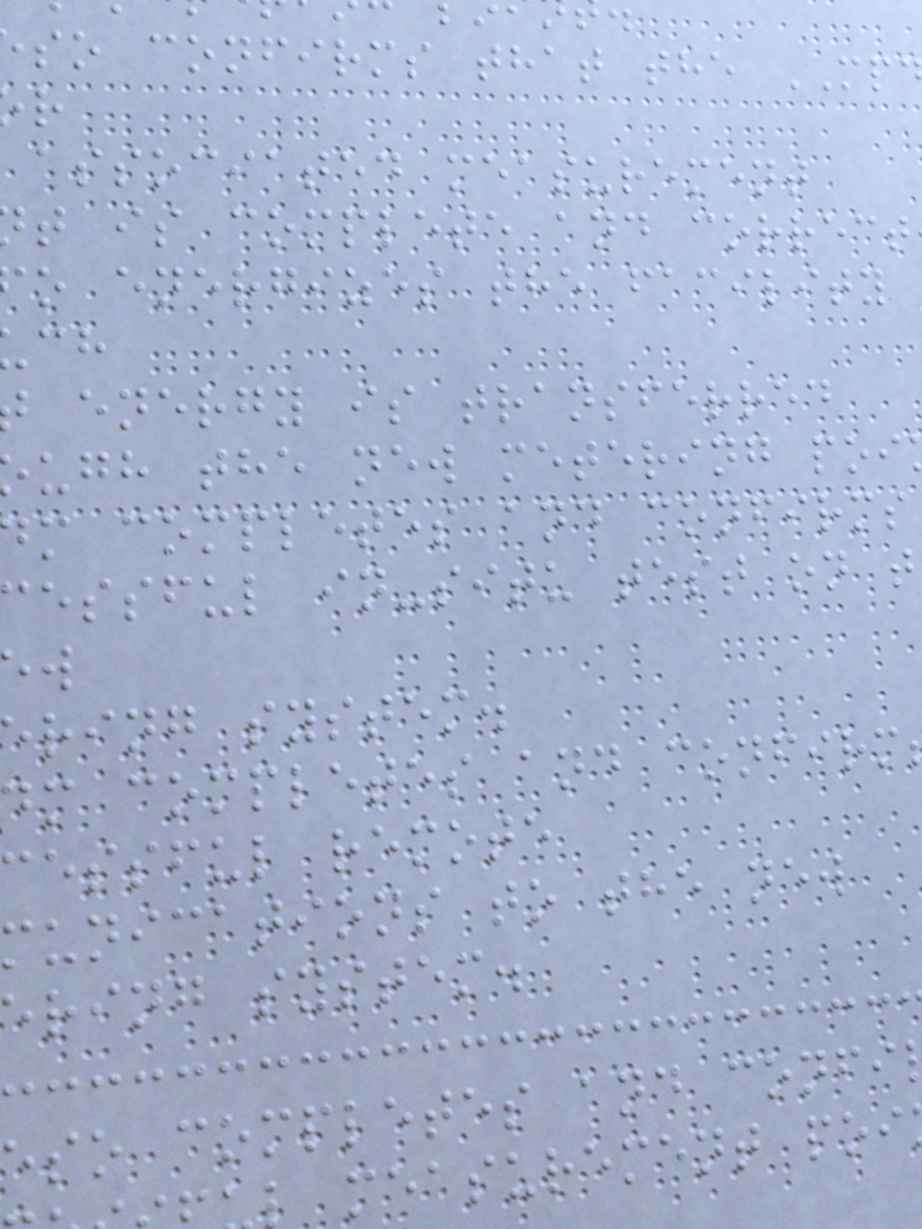so confirms that the MP
associated measurement
t is complete and correct
o energizes the facility
energy is transferred
ugh the new metering poi
m completes and confirms
essful in-situ test on t
ring system.
m completes and confirm
essful remote
munications to the new
ering system.
eso completes and confi
measurement poi
